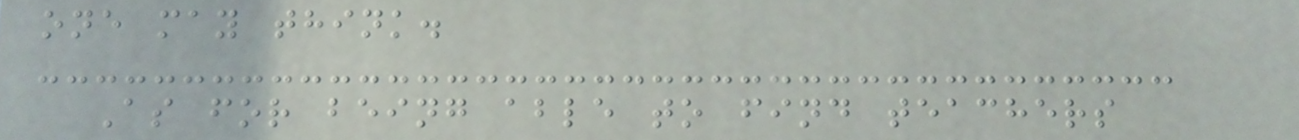one may think.
As for being able to find teachers
